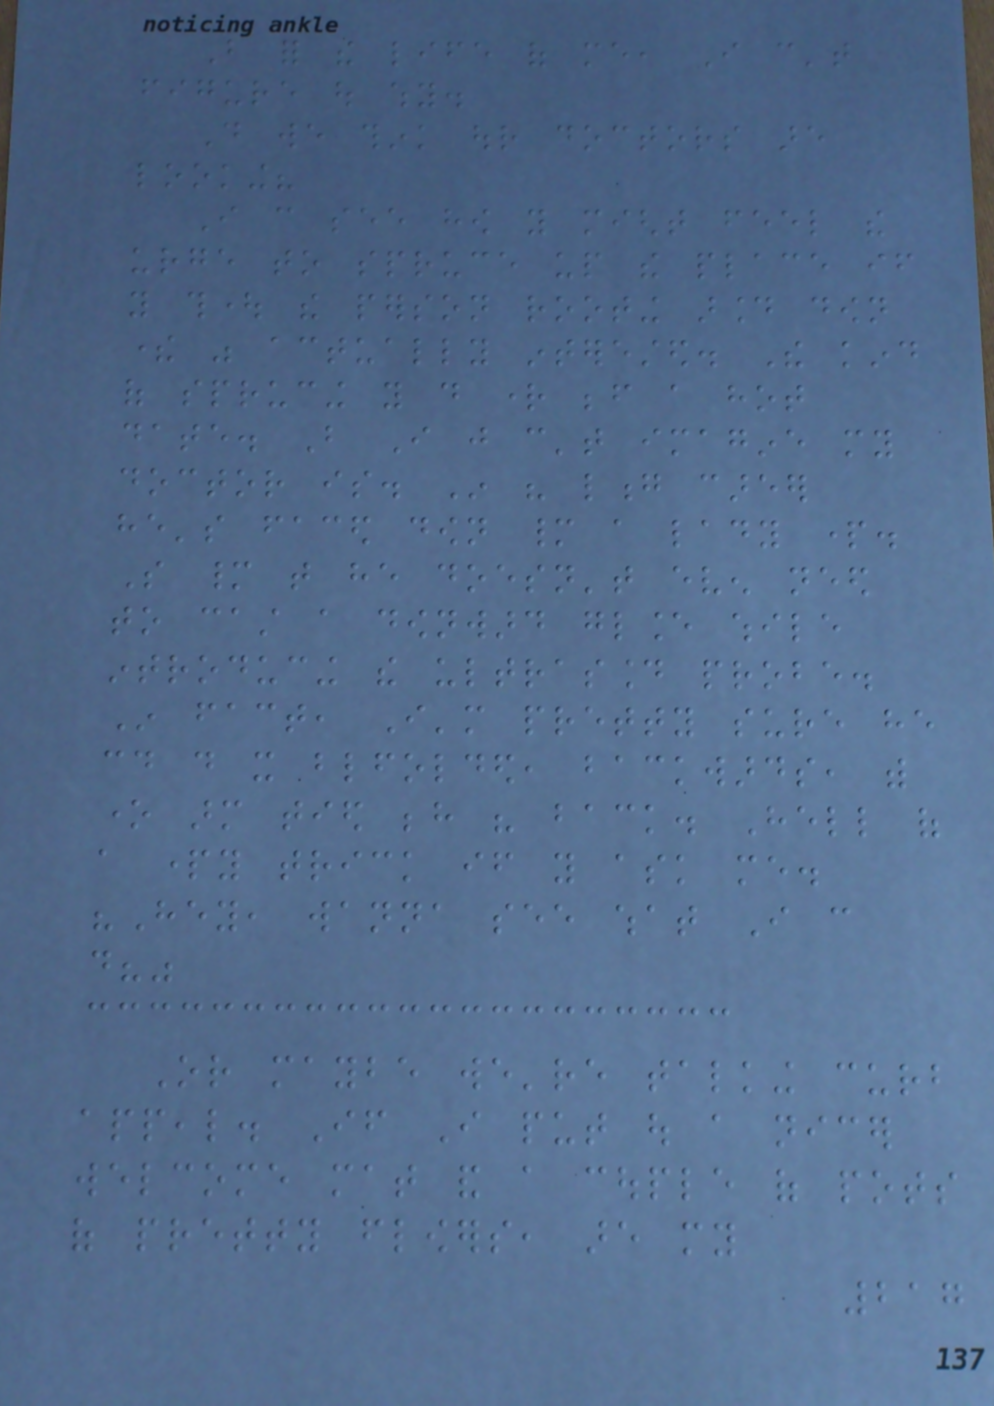But for the life of me, I can't
figure out why.
Do we think our doctors are
looking?
I can see how you might feel the
urge to spruce up the place if
you thought the person rooting around down
there was actually interested. The kind
of sprucing you do right before a hot
date. But I just can't imagine my
doctor is. In his long career
he's faced down many a lady part.
So many that he doesn't even need
to cast a downward glance while
introducing the ultrasound probe.
In fact, I'm pretty sure he
could do it blindfolded, backwards, with
one arm tied behind his back. Hell of
a party trick if you ask me.
"Hey, wanna see what I can
do?"
Or maybe we're talking curb
appeal. If I put out a nicer
welcome mat and a couple of pots
of pretty flowers, are my
217
